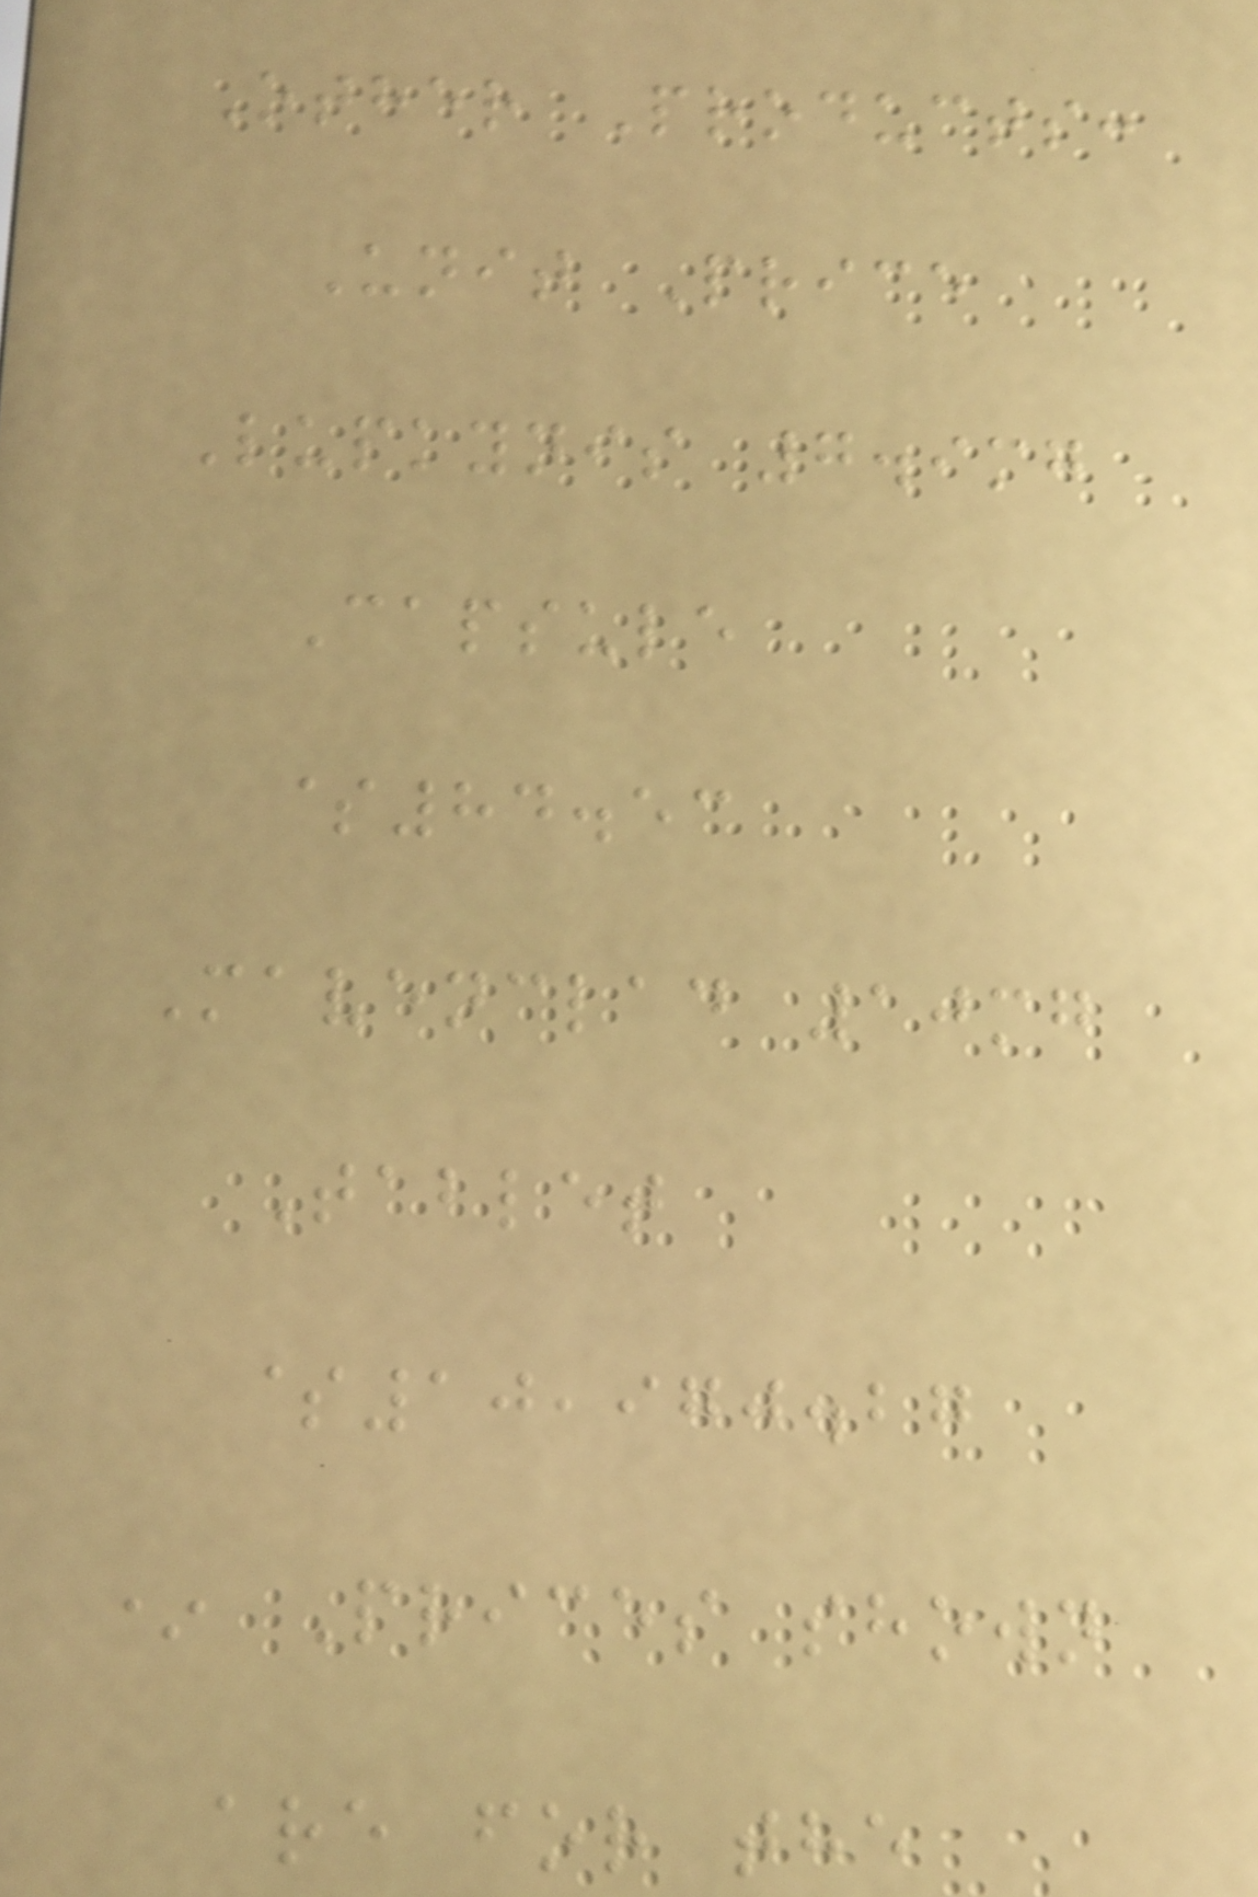Other Products:
Unit Price
Lupkynis 7.9mg
Capsule
$84.53
Mavenclad 10mg
Tablet
$10,970.27
* Prices shown
are for the
